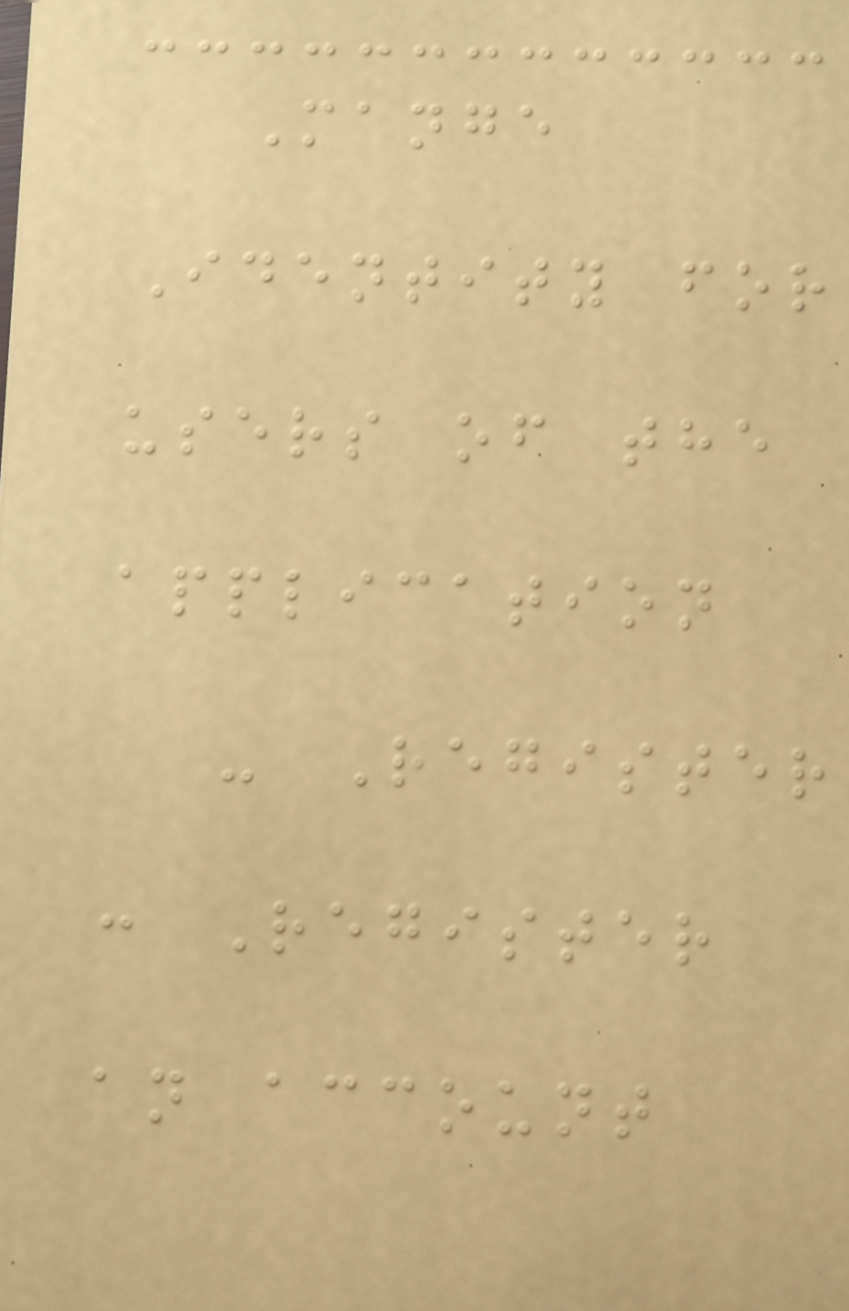Mange
Identity for
users of the
application
- Register
: Register
an account
